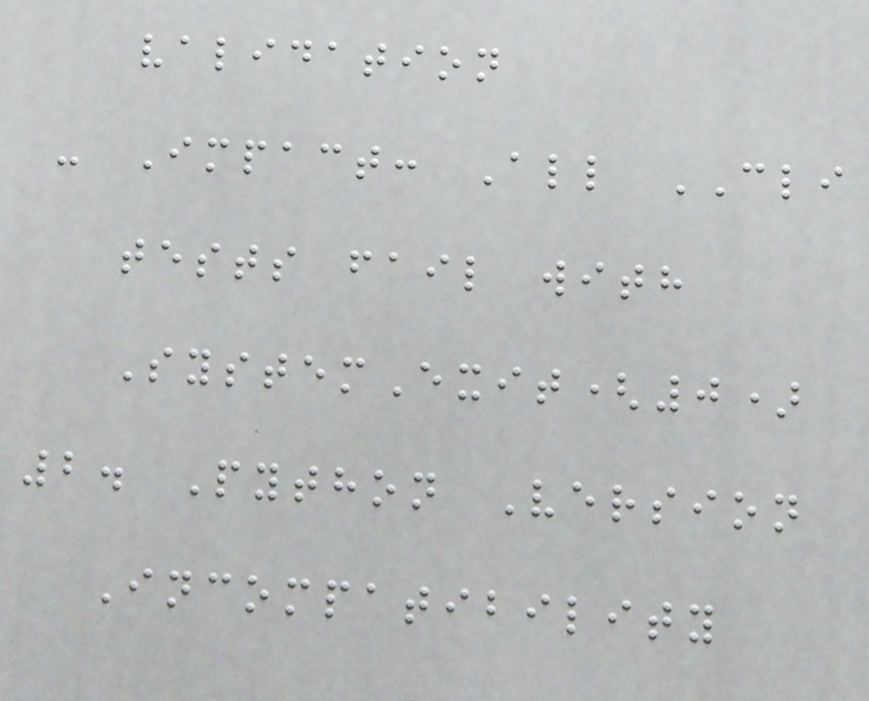validation
- Impact: All CLI
tests fail with
SystemExit(0)
2. Python Version
Incompatibility
